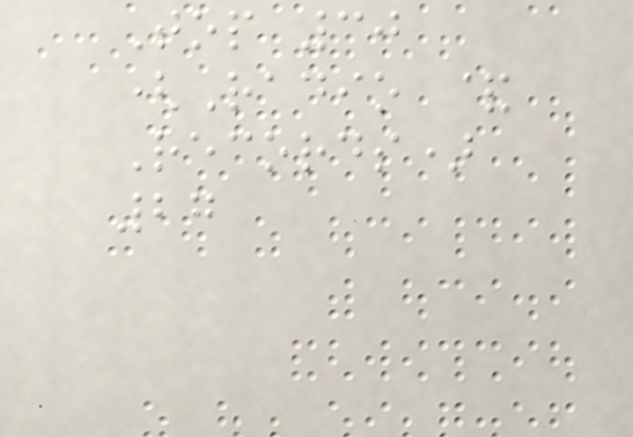Top 30
(Radio &
Records)
27
